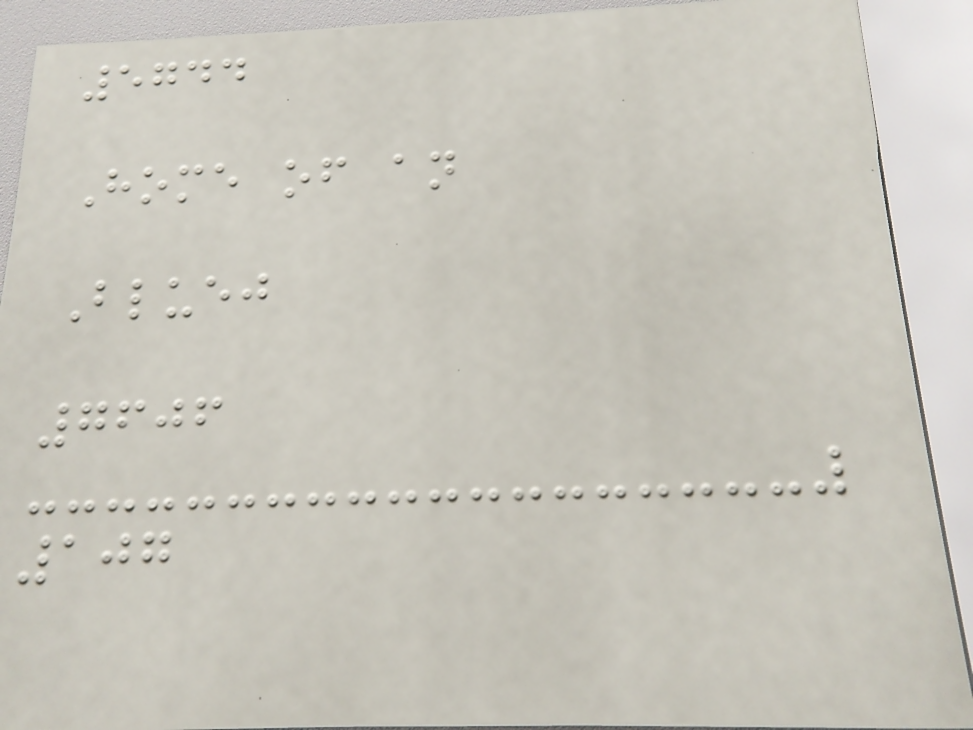5744
Home of an
Bluej
7606
107
